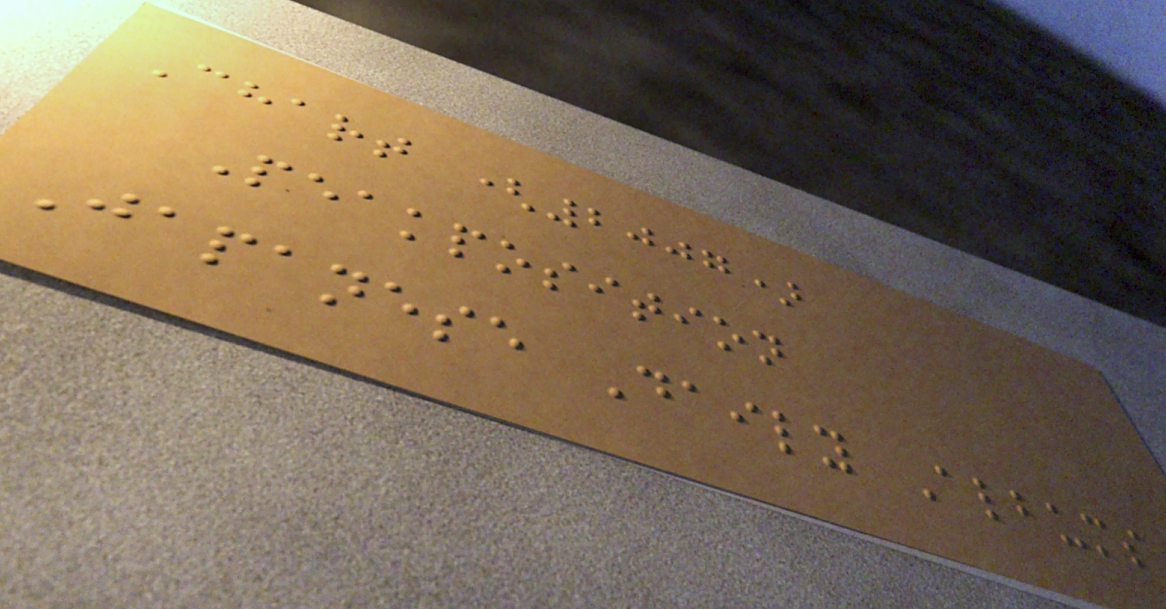Chart (2007)
Peakposition
Japanese Daily Albums
